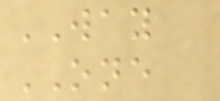WAY
ONE
